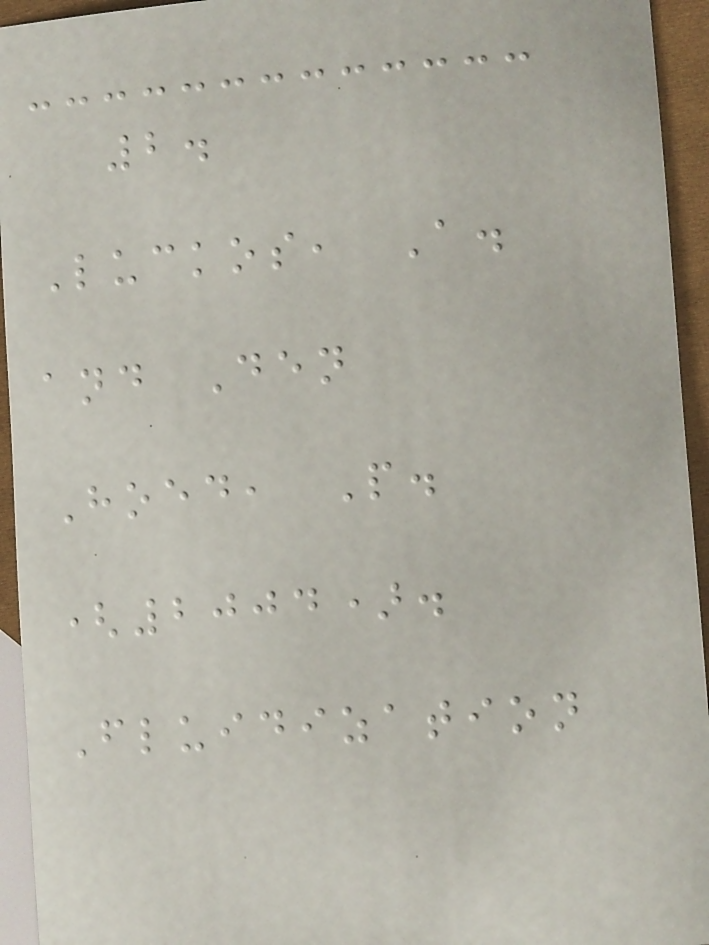2.
Luckos, A.
and Den
Hoed, P.
(2004).
Fluidization
